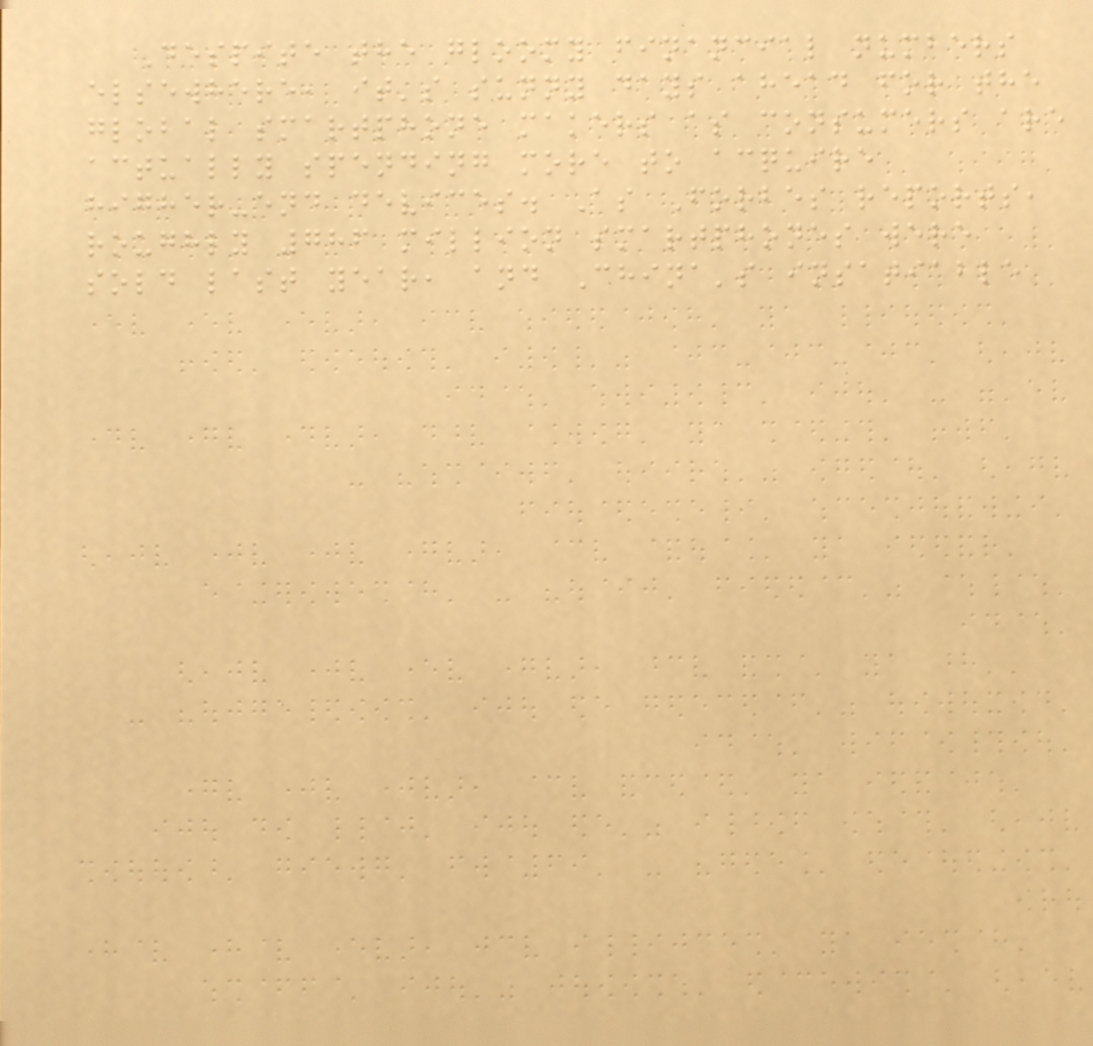Despite the gloomy financial numbers
elsewhere, it's sunny days ahead for the
global smartphone makers as consumers are
actually spending more to acquire
higher-end devices. As Forbes reports,
roughly 786 million smartphones were
sold last year, and China's insatiable
